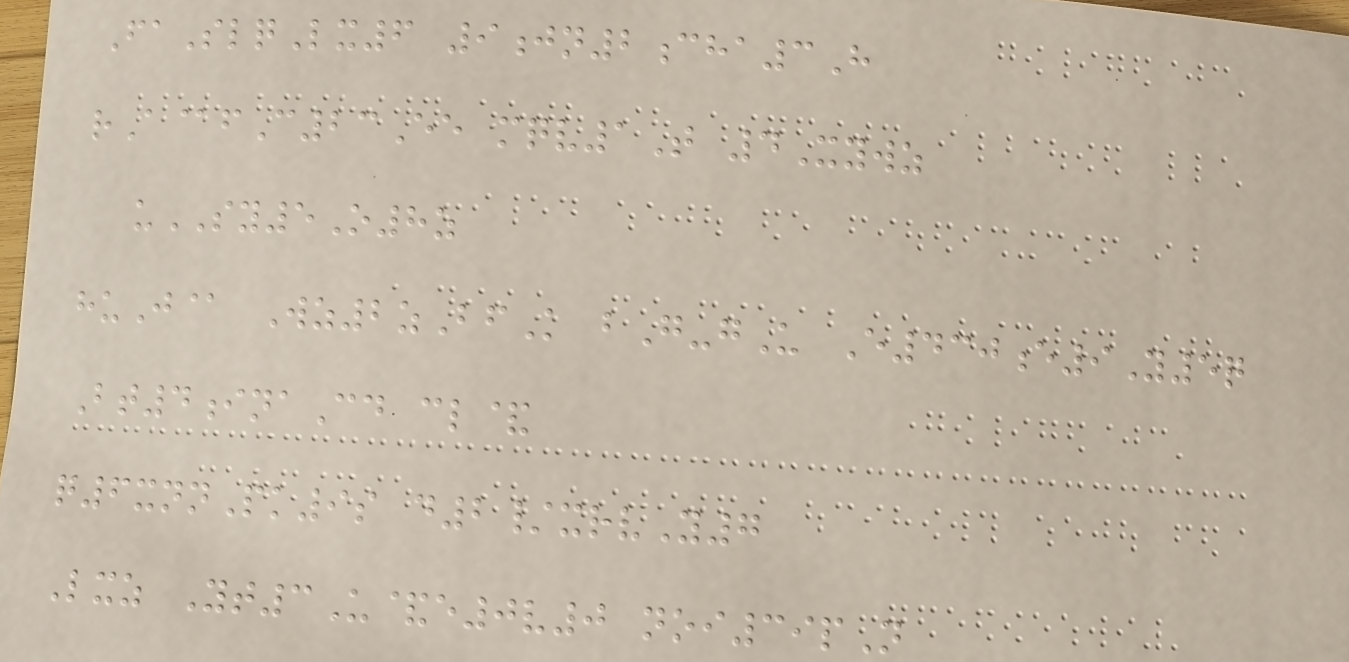FaSlqLx6 9jn2cha3H
rA@fC23Ee mqv1T 4Xywz
uSY5O8z
huJ@ Wz2zBfK bG-gU E430e9Y5q
Bt4inaCd cl&
q6xnnPk9s d2/xrvY7
Lxz Yt3U&e0v0 noi39pN
